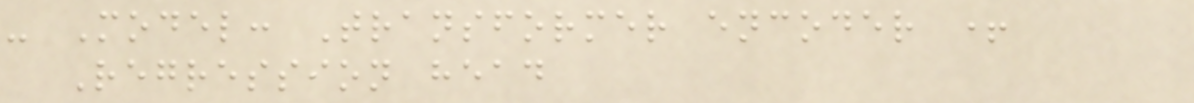- Model: Transformer encoder +
Regression head
